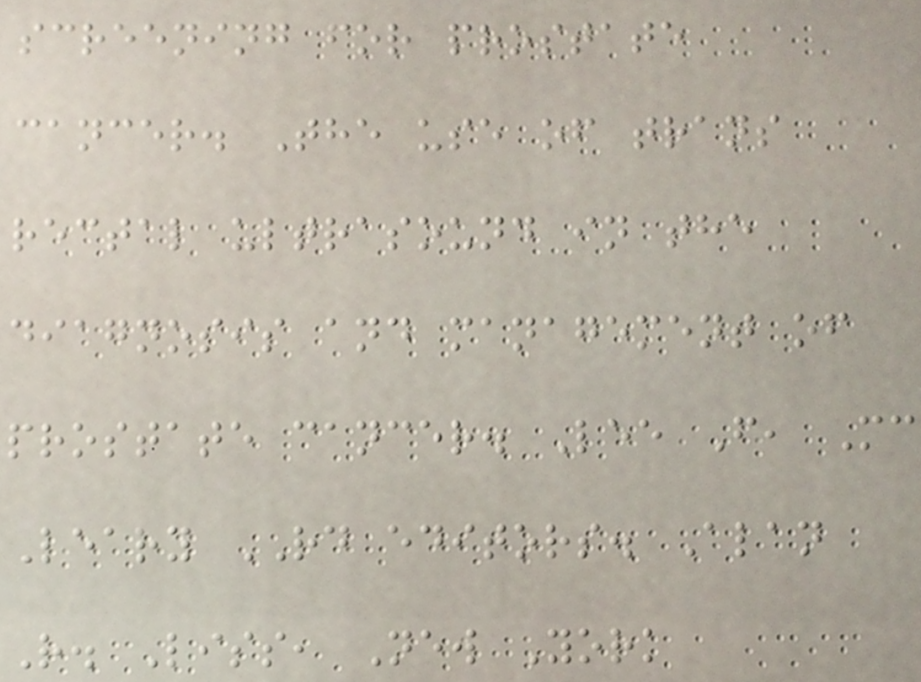screening for prostate
cancer. The use of trans
rectal ultrasound in the
diagnosis and management of
prostate cancer. Lee F, Mc
Leary RD editors. Alan
R. Liss, New York
